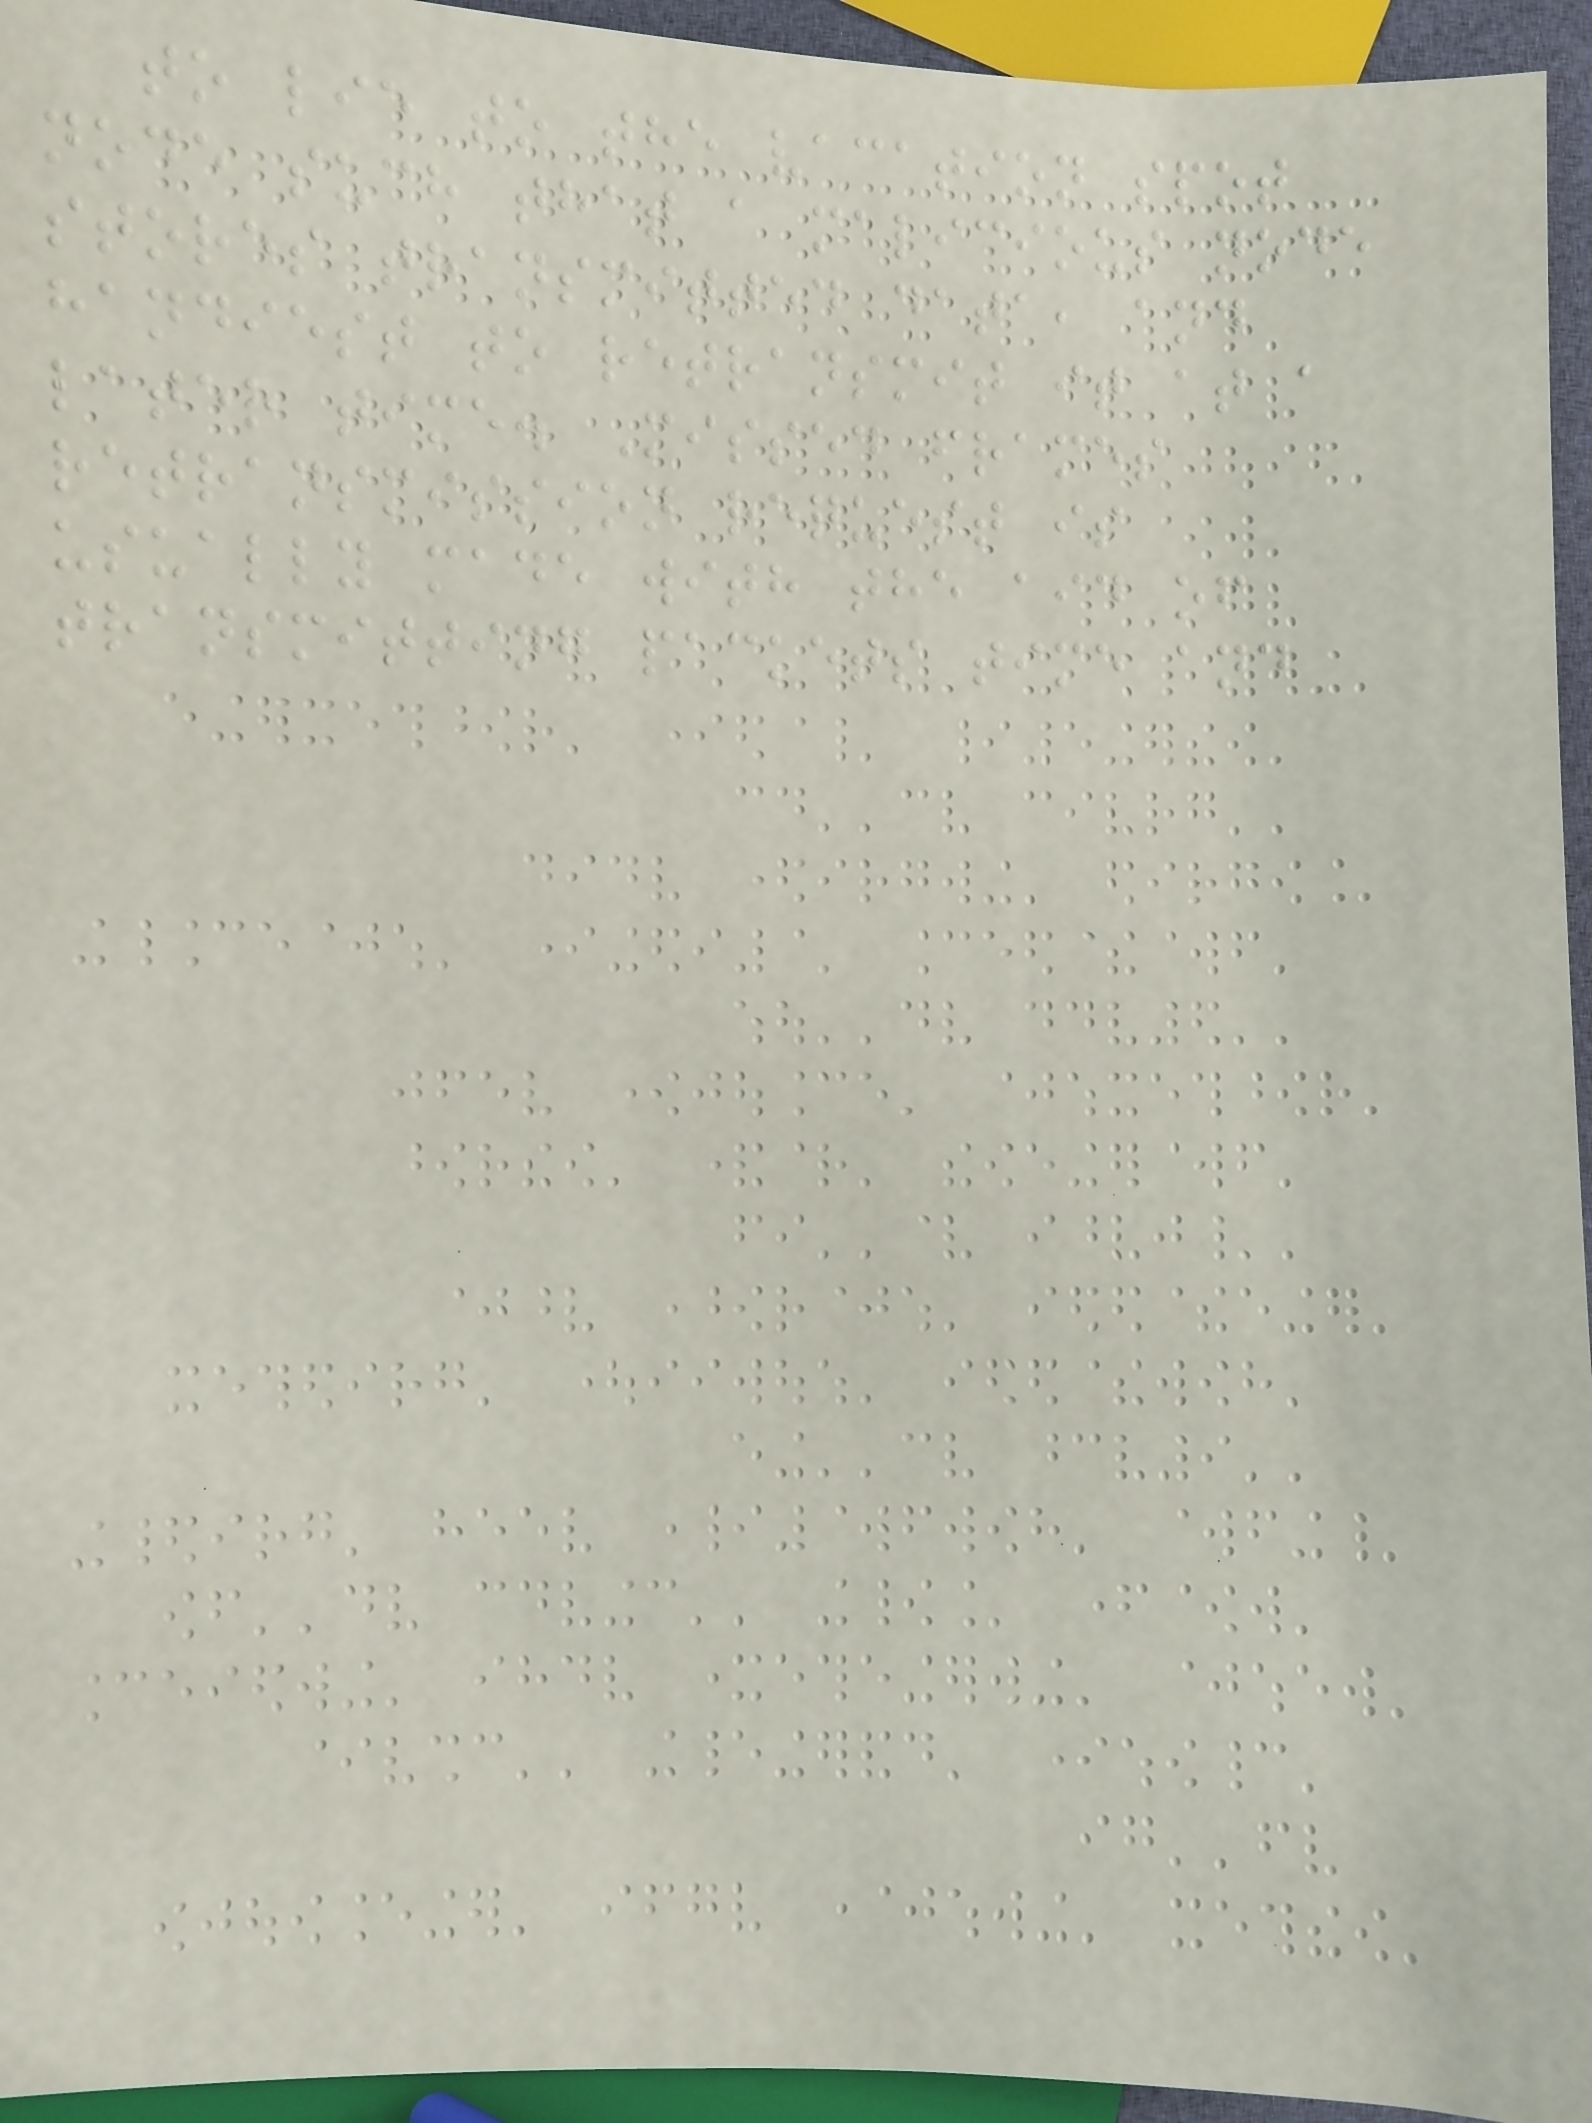to lie to the vacation spot
node such that a malicious node
stores transmitted data, and
handiest to retransmit it at a
later time. Missed frames
retransmission request is
usually made with the aid of
transmitting packets time and
